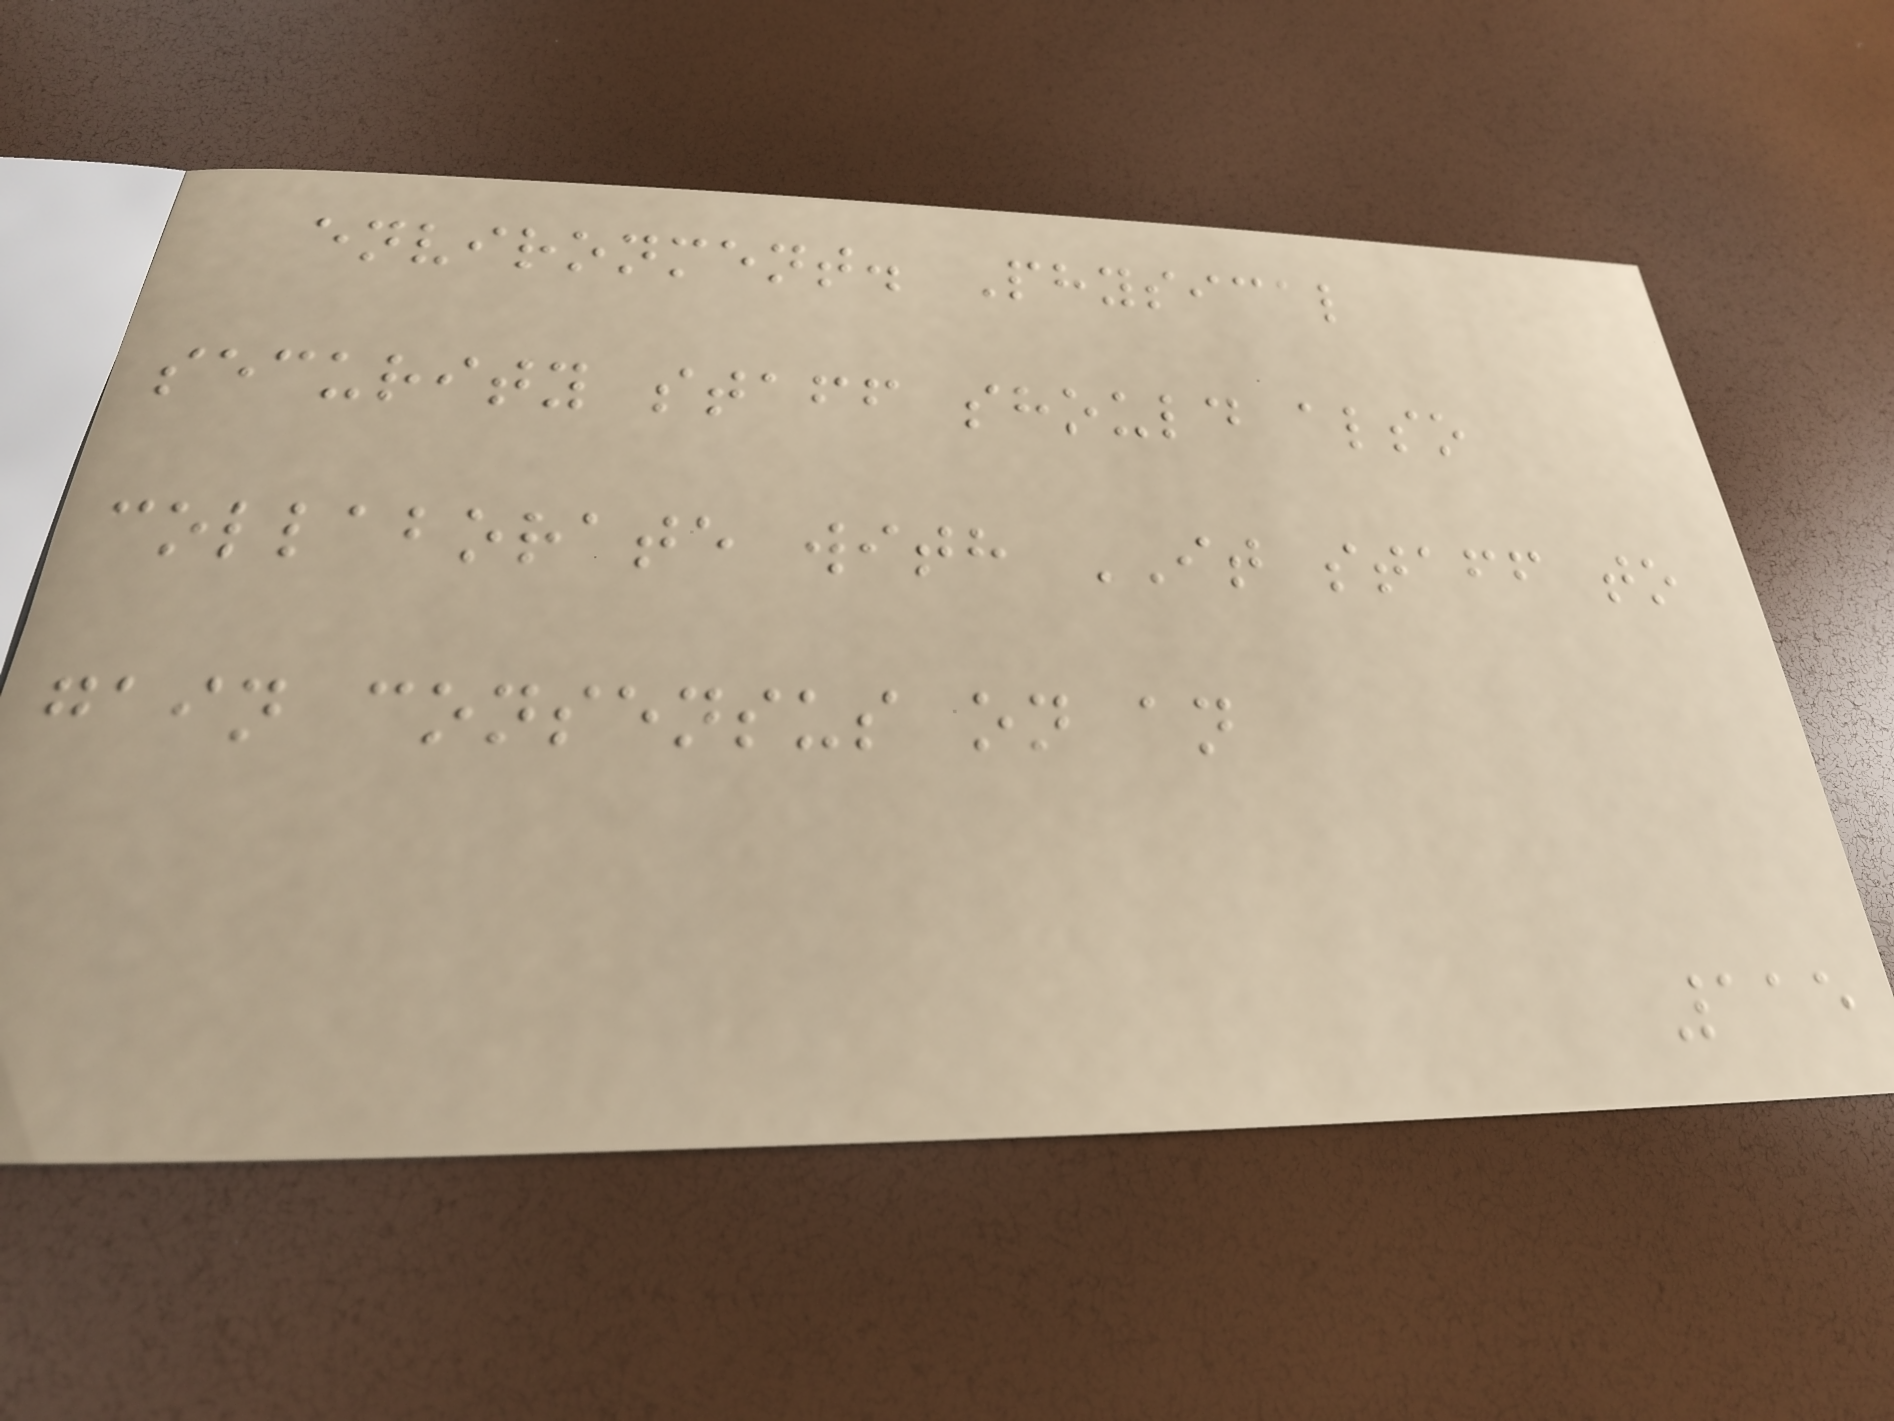environment. Physical
security staff should also
collaborate with IT staff to
gain consensus on an
115
